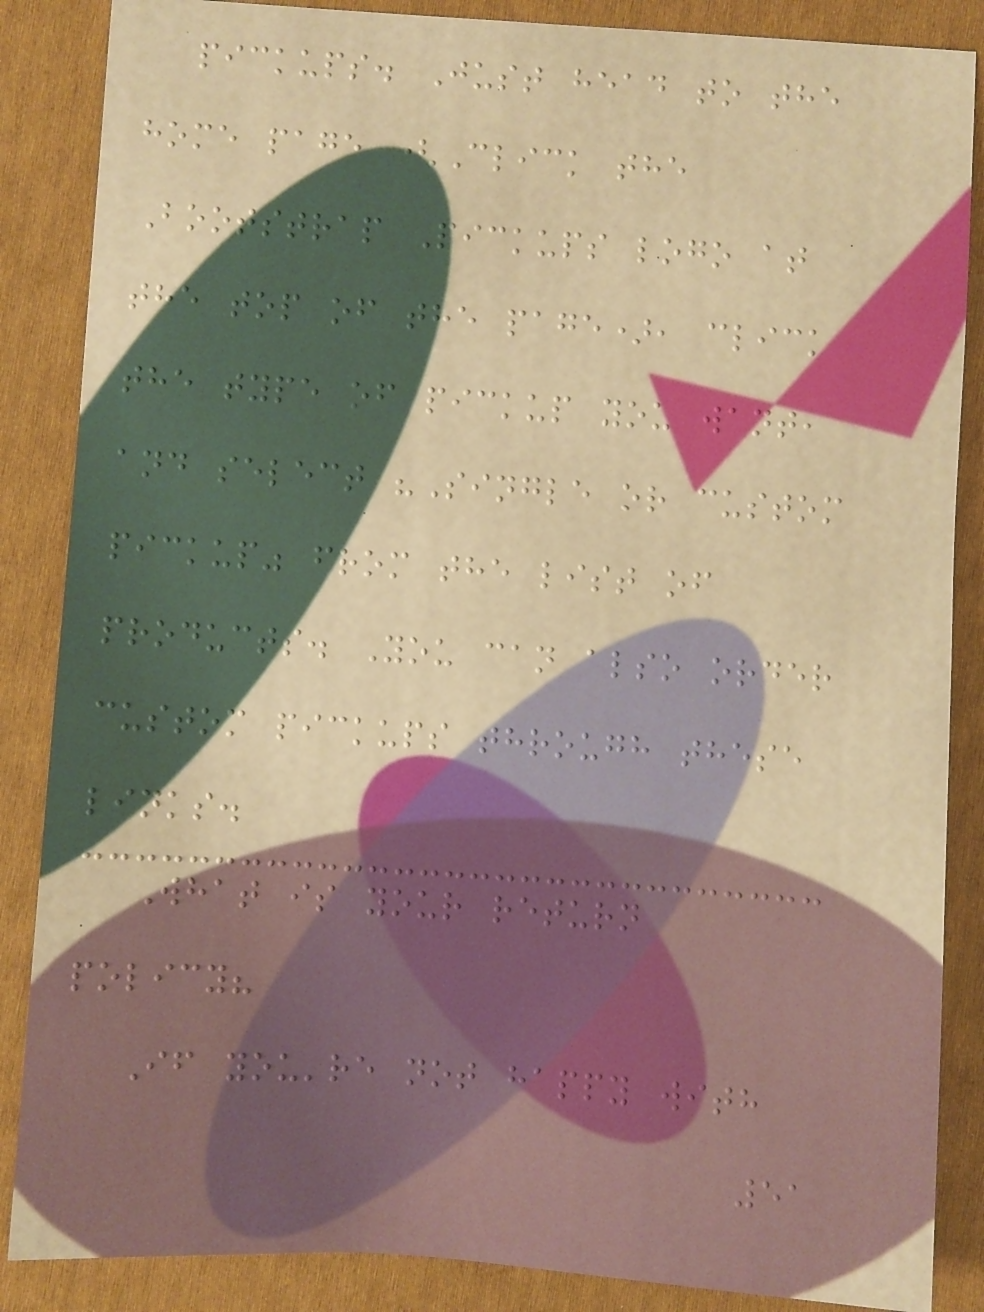pickups. Just head to the
home page (Click the
Bootstrap Pickups logo at
the top of the page), click
the type of pickup you want,
and select "Single or custom
pickup" from the list of
products. You can also order
custom pickups through these
links.
What is your return
policy?
If you're not happy with
51
